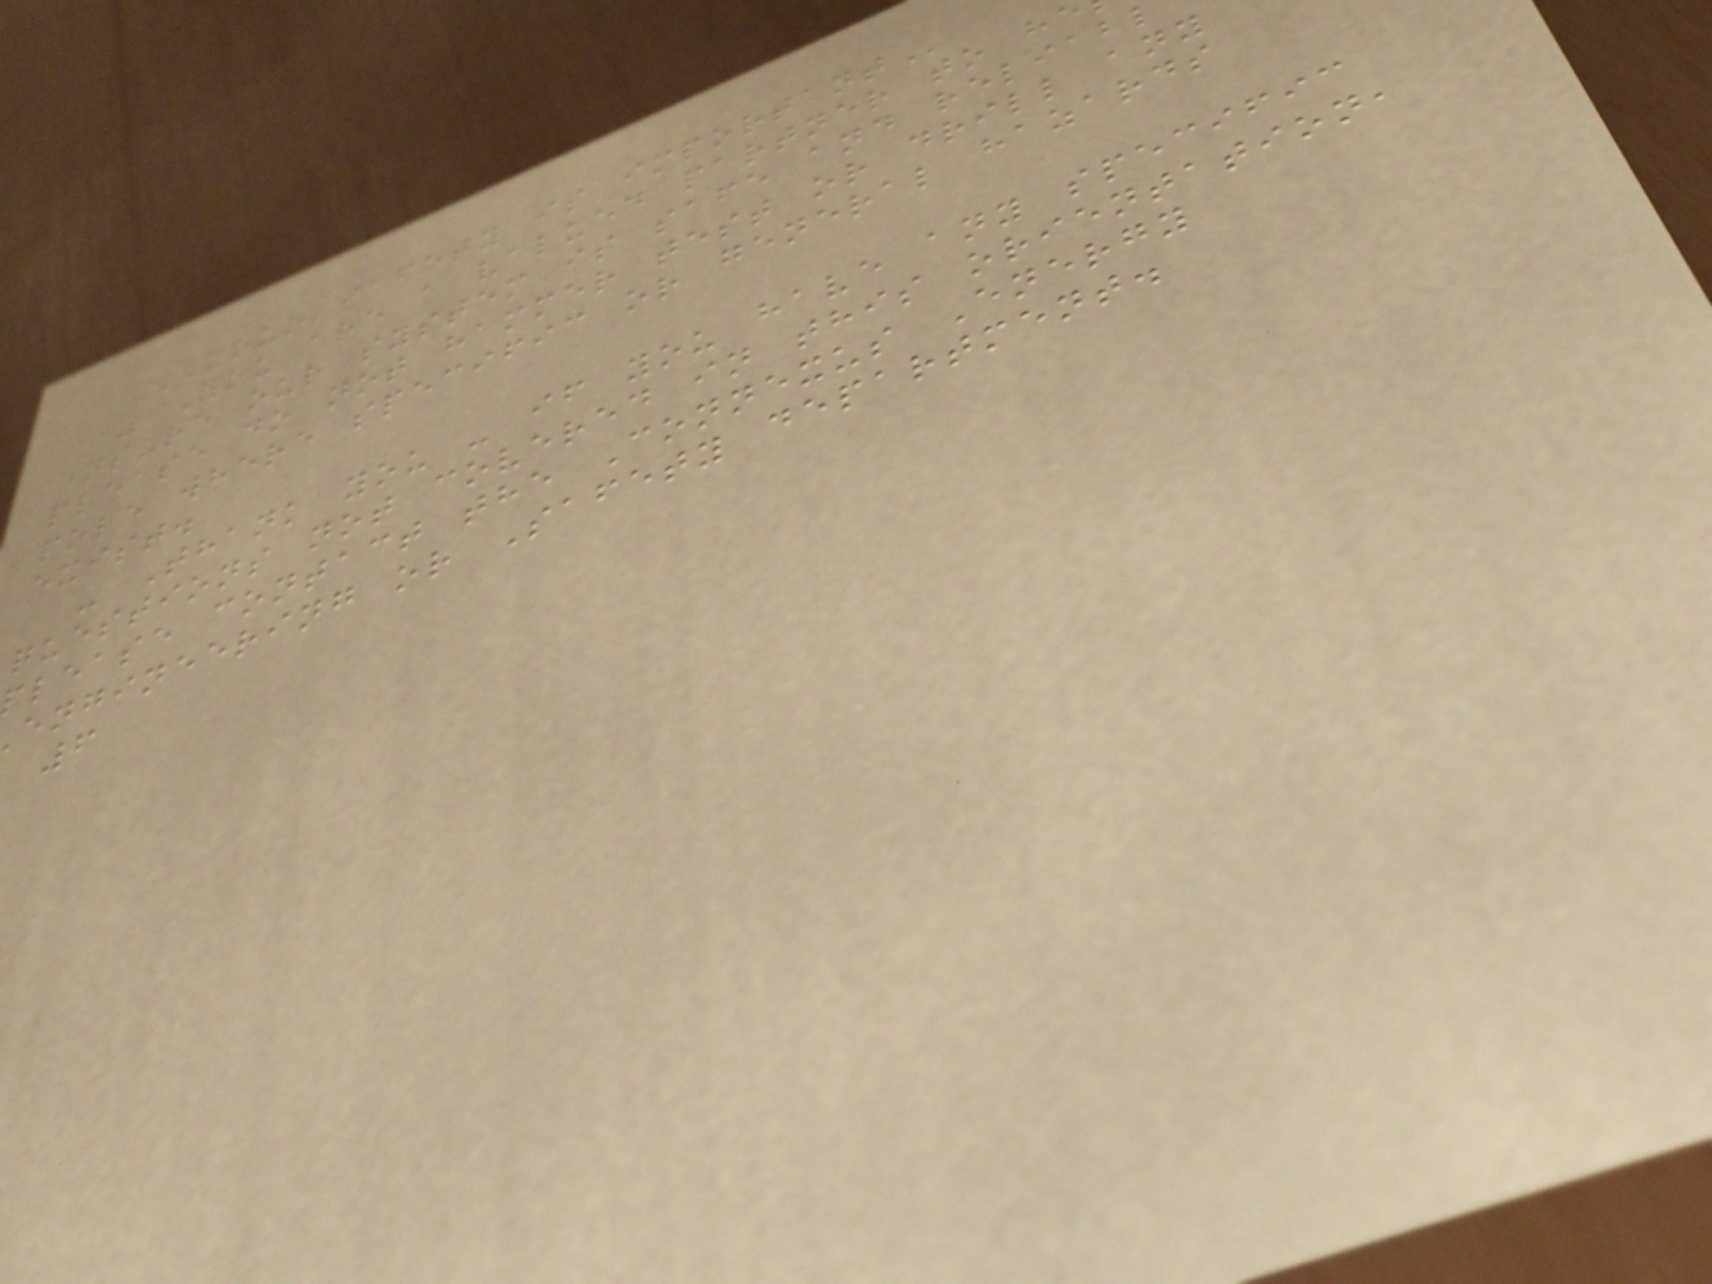YOUR SAFETY IS IMPORTANT
- You are a valued partner to h
ensure our system is safe and reliab
please do not hammer test or drill any
pole where specific or general hazards
exist.
- Thank you - if you have any specific
questions not covered in this orientation,
lease contact the Connexus Energy
engineering or Safety department.
6
